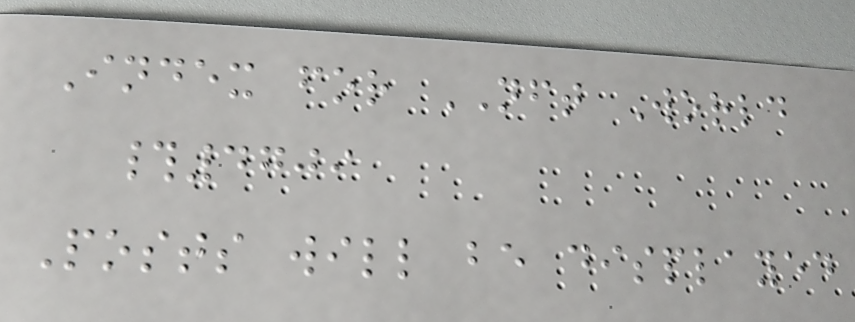Index for NFT World
#4709
Posts will be displayed
